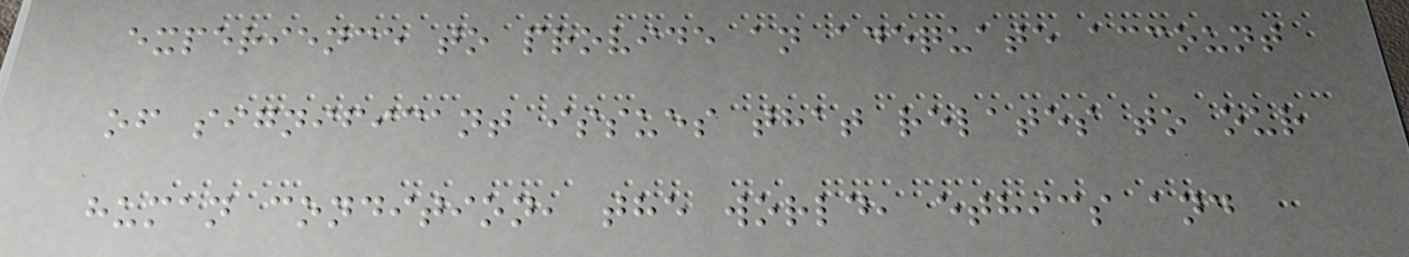experience to provide an adequate account
of significant issues that relates to our
human condition, the world, ethics and
